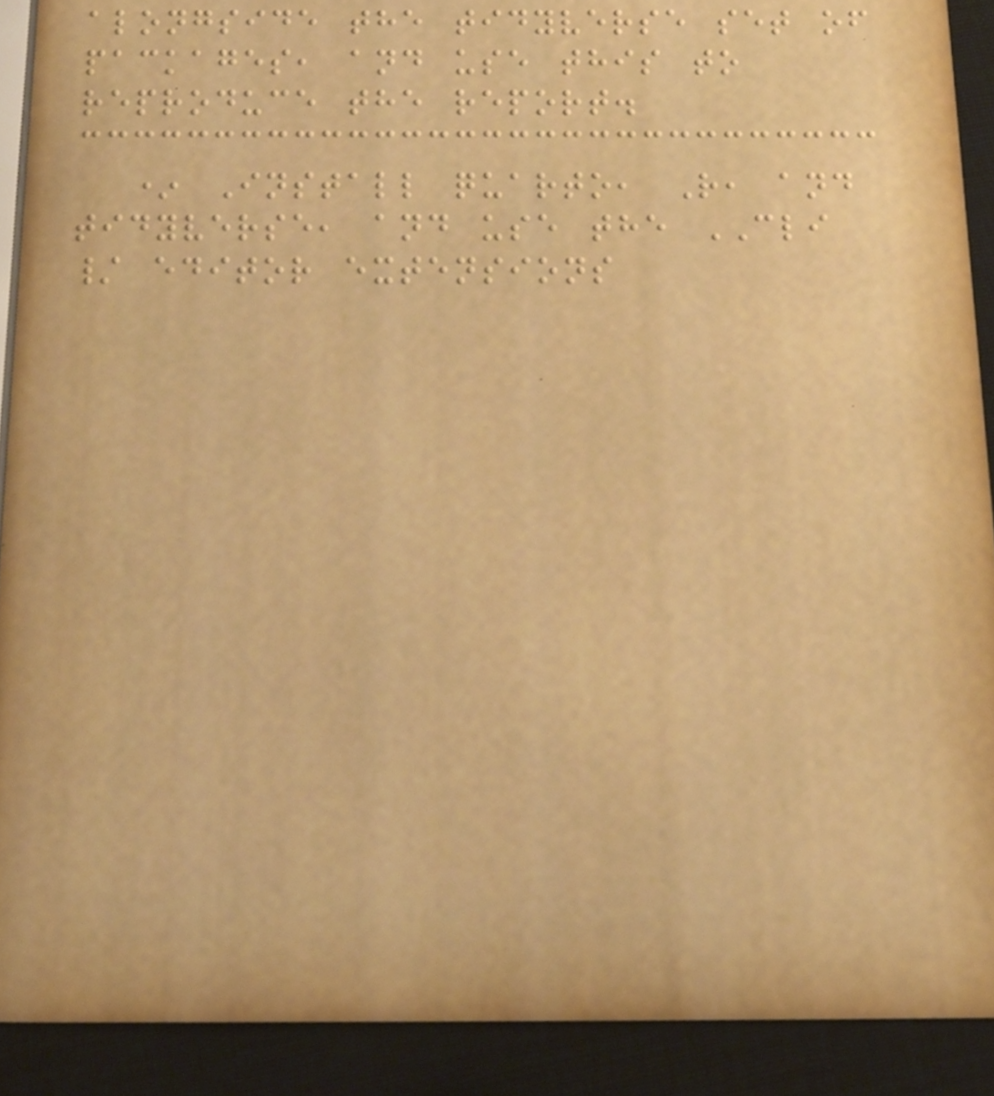alongside the tidyverse set of
packages, and use this to
reproduce the report.
* Install quarto, R, and
tidyverse, and use the CLI
/ editor extensions
